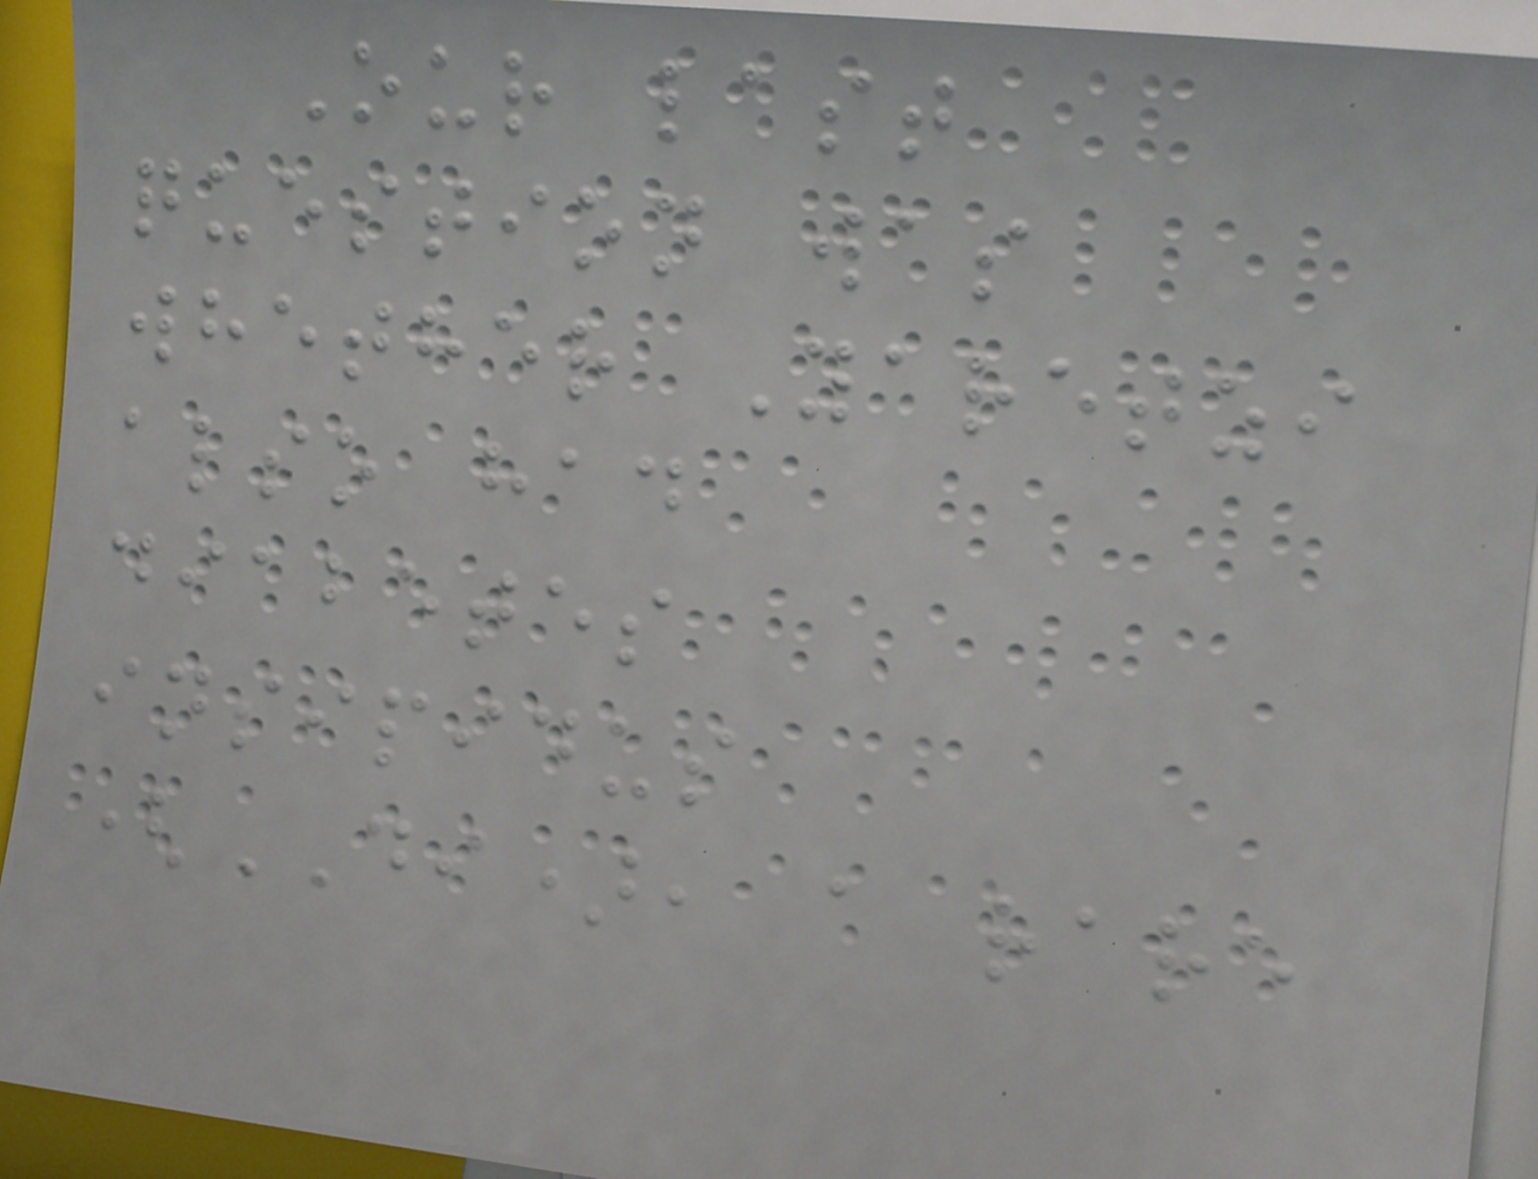Our last
question was
whether Yaretzi
also had
diabetes
insipidus
(DI), a rare
